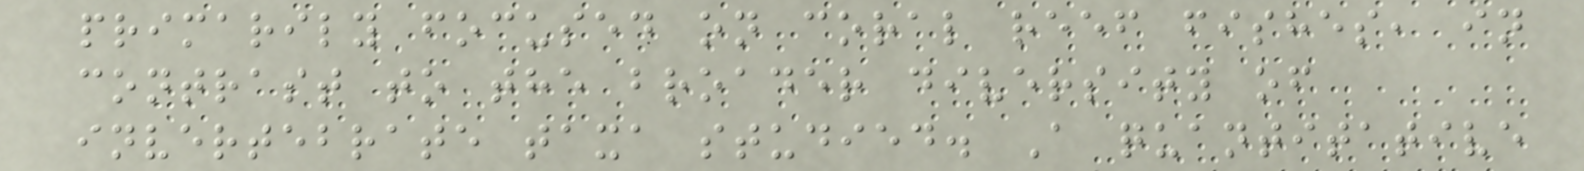primarily focused on coral reef fishes, in
contrast to the broader diversity of
invertebrate taxa studied. A quantitative
